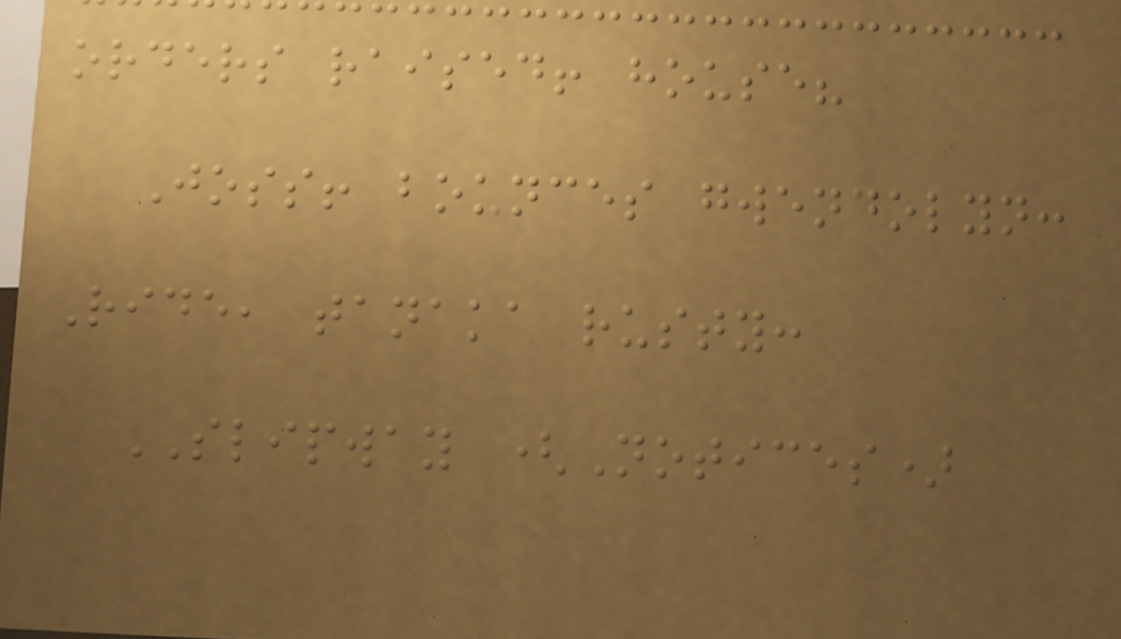orders raised! house?
Joss! bounces gwendolyn:
Ride, tanaka rusty:
SLIPWAY (Notices)
